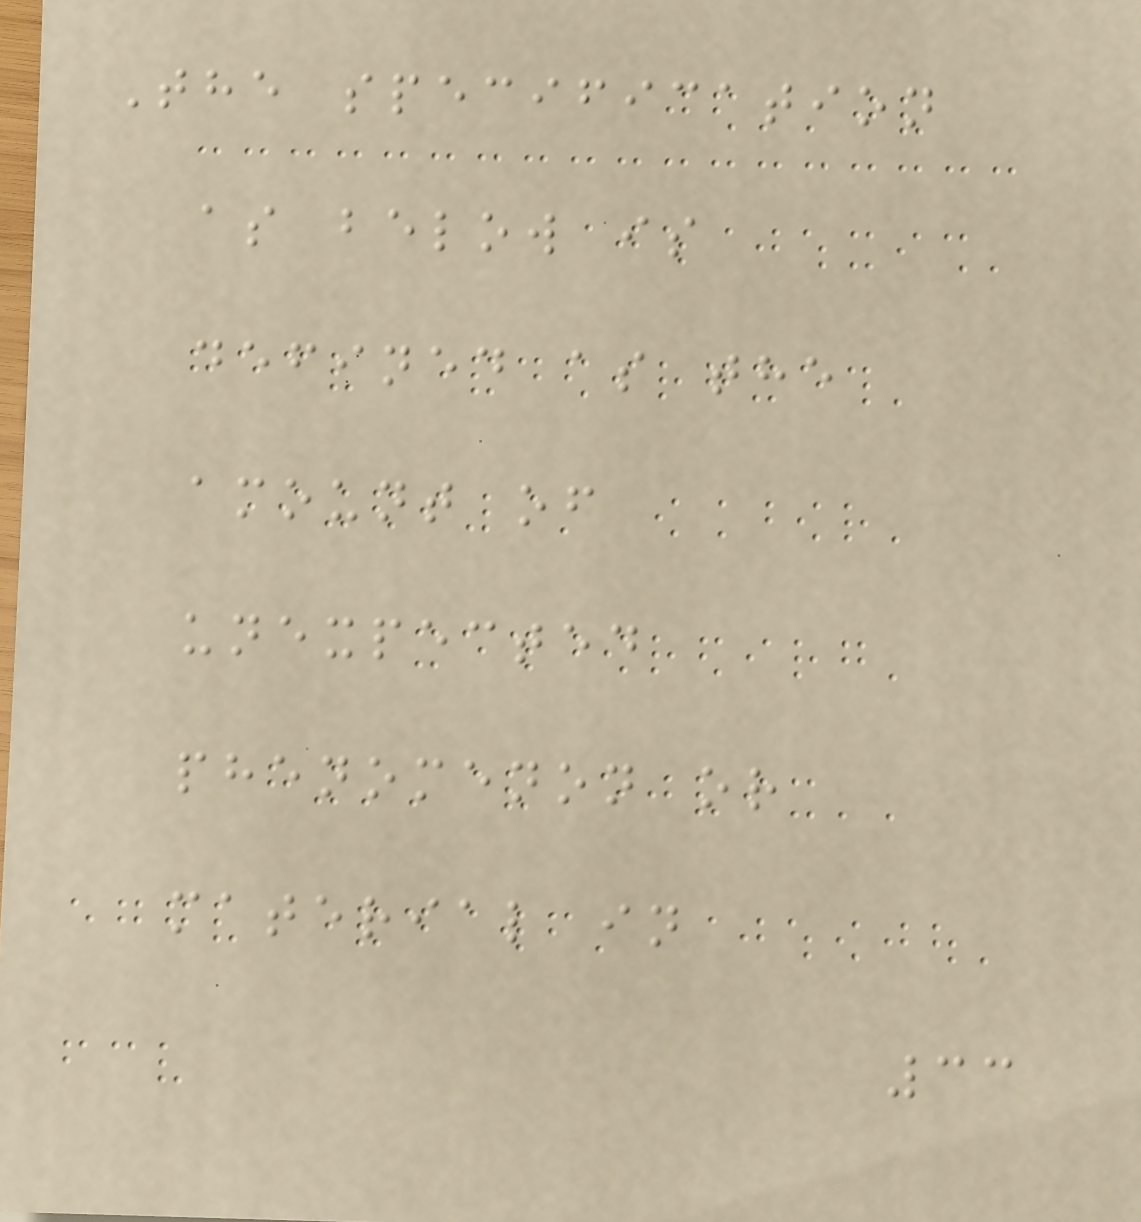The specification
as below is
defined as the
amount of
unexpected
phenomenon or
material in
33
